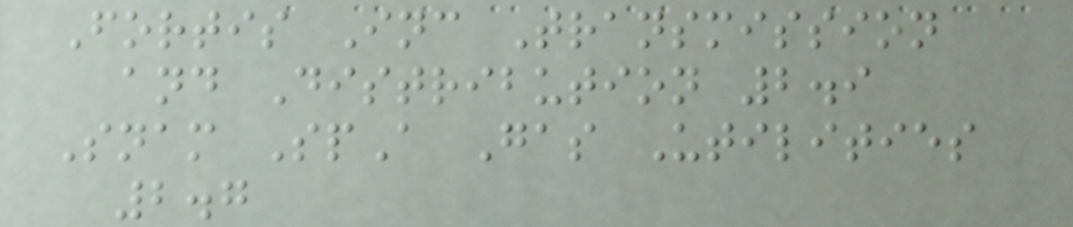Fortis Inc Transmission
and Distribution 2.9
Snam SpA Gas Utilities
2.7
